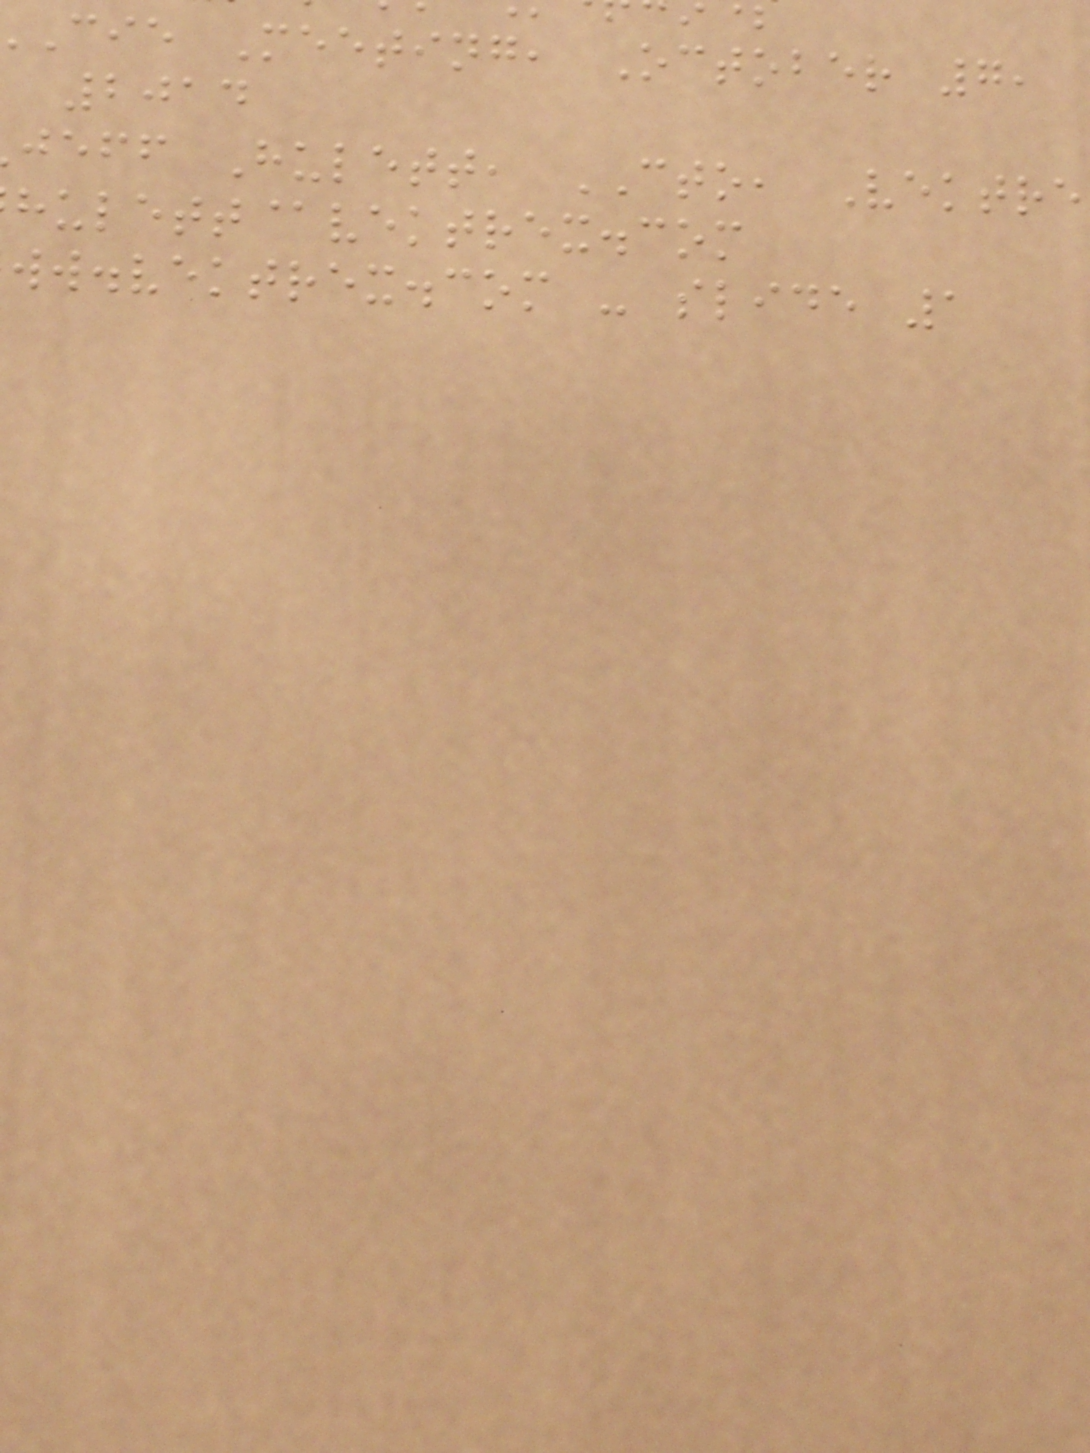cie Meeting, October 7,
2014
jeff Hulett, CTO, Vektre
hulett@vektrex.com
ww.vektrex.com - slide 1
